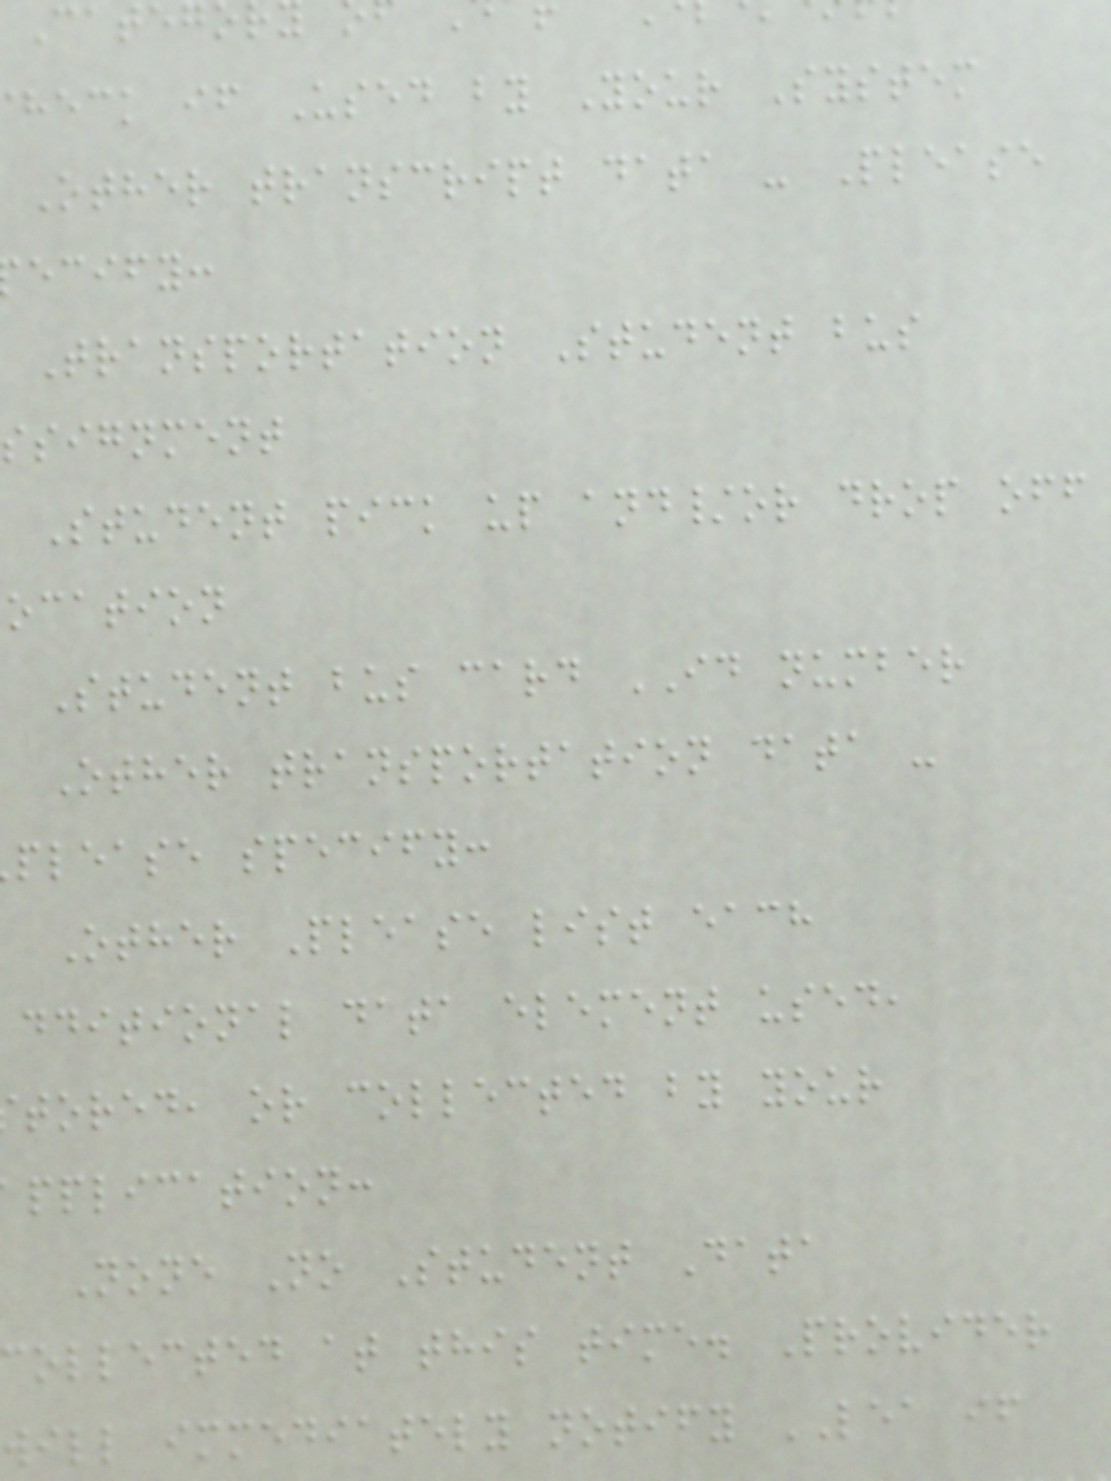heck if Used by Your System
Other transcript data - Please
ecify:
Transportation Student bus
ssignment
Student pick up and/or drop off
ocation
Student bus card ID number
Other transportation data -
please specify:
Other Please list each
dditional data element used,
tored, or collected by your
pplication:
None No Student Data
collected at this time. Provider
will immediately notify LEA if
